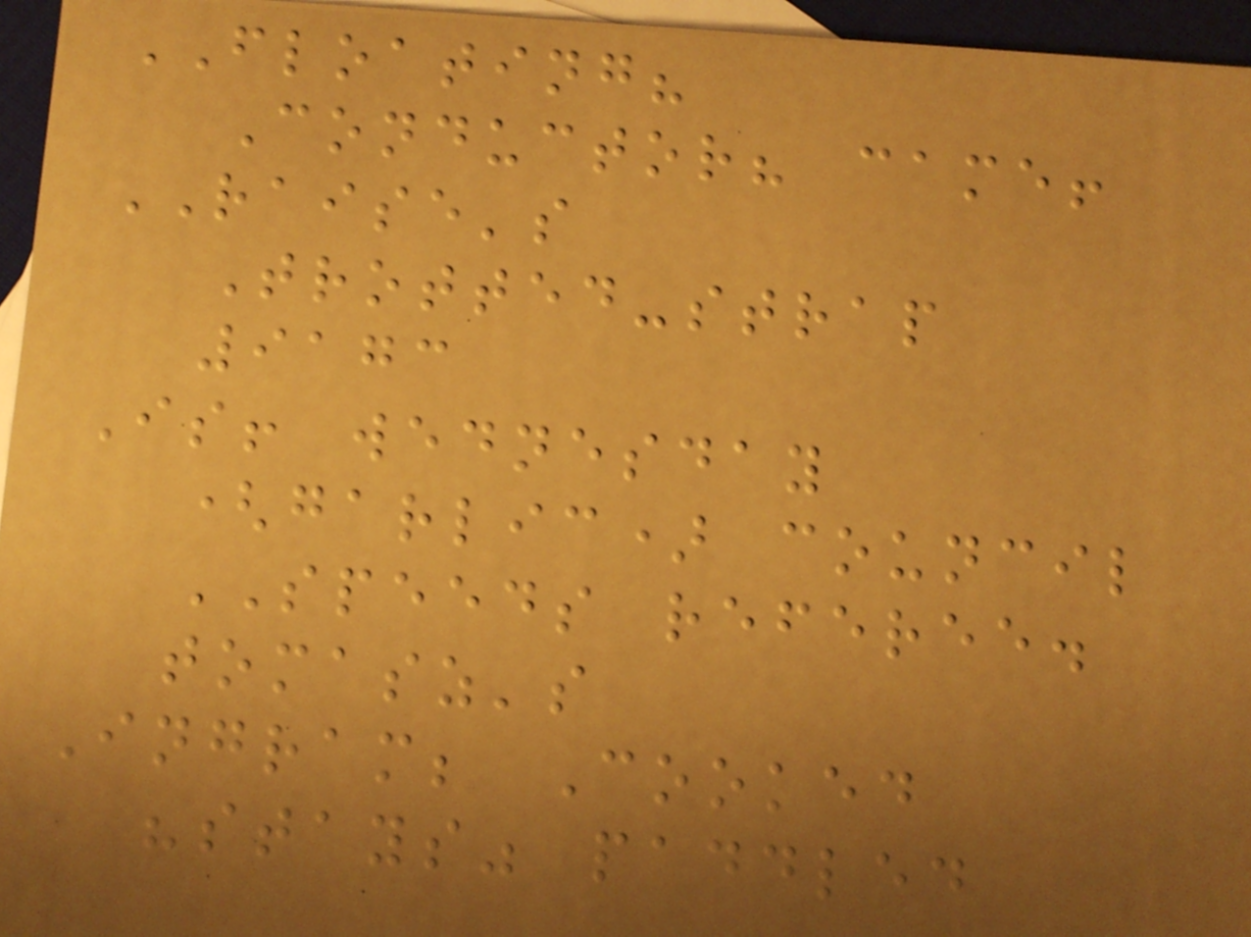FLOATING?
Conductor? came!
RAISE's
Trotted-strap
9173
Is! wednesday
(garlic) council
SPEEDS referee.
tomasz's
Ingram; Cooked
"stays" paddled
